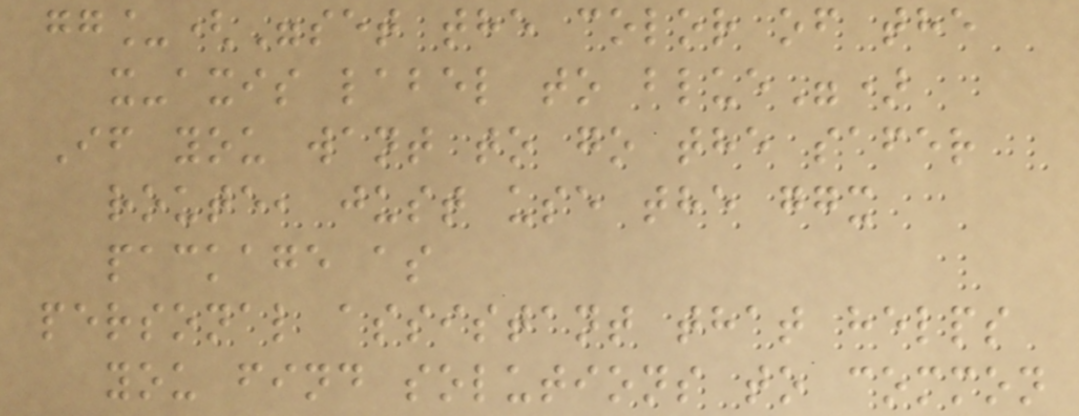gg_("set the color of the
x-axis label to blue")
If you want to go the safer
route, just use the ggx
package as
personal assistant that helps
you find solutions to common
